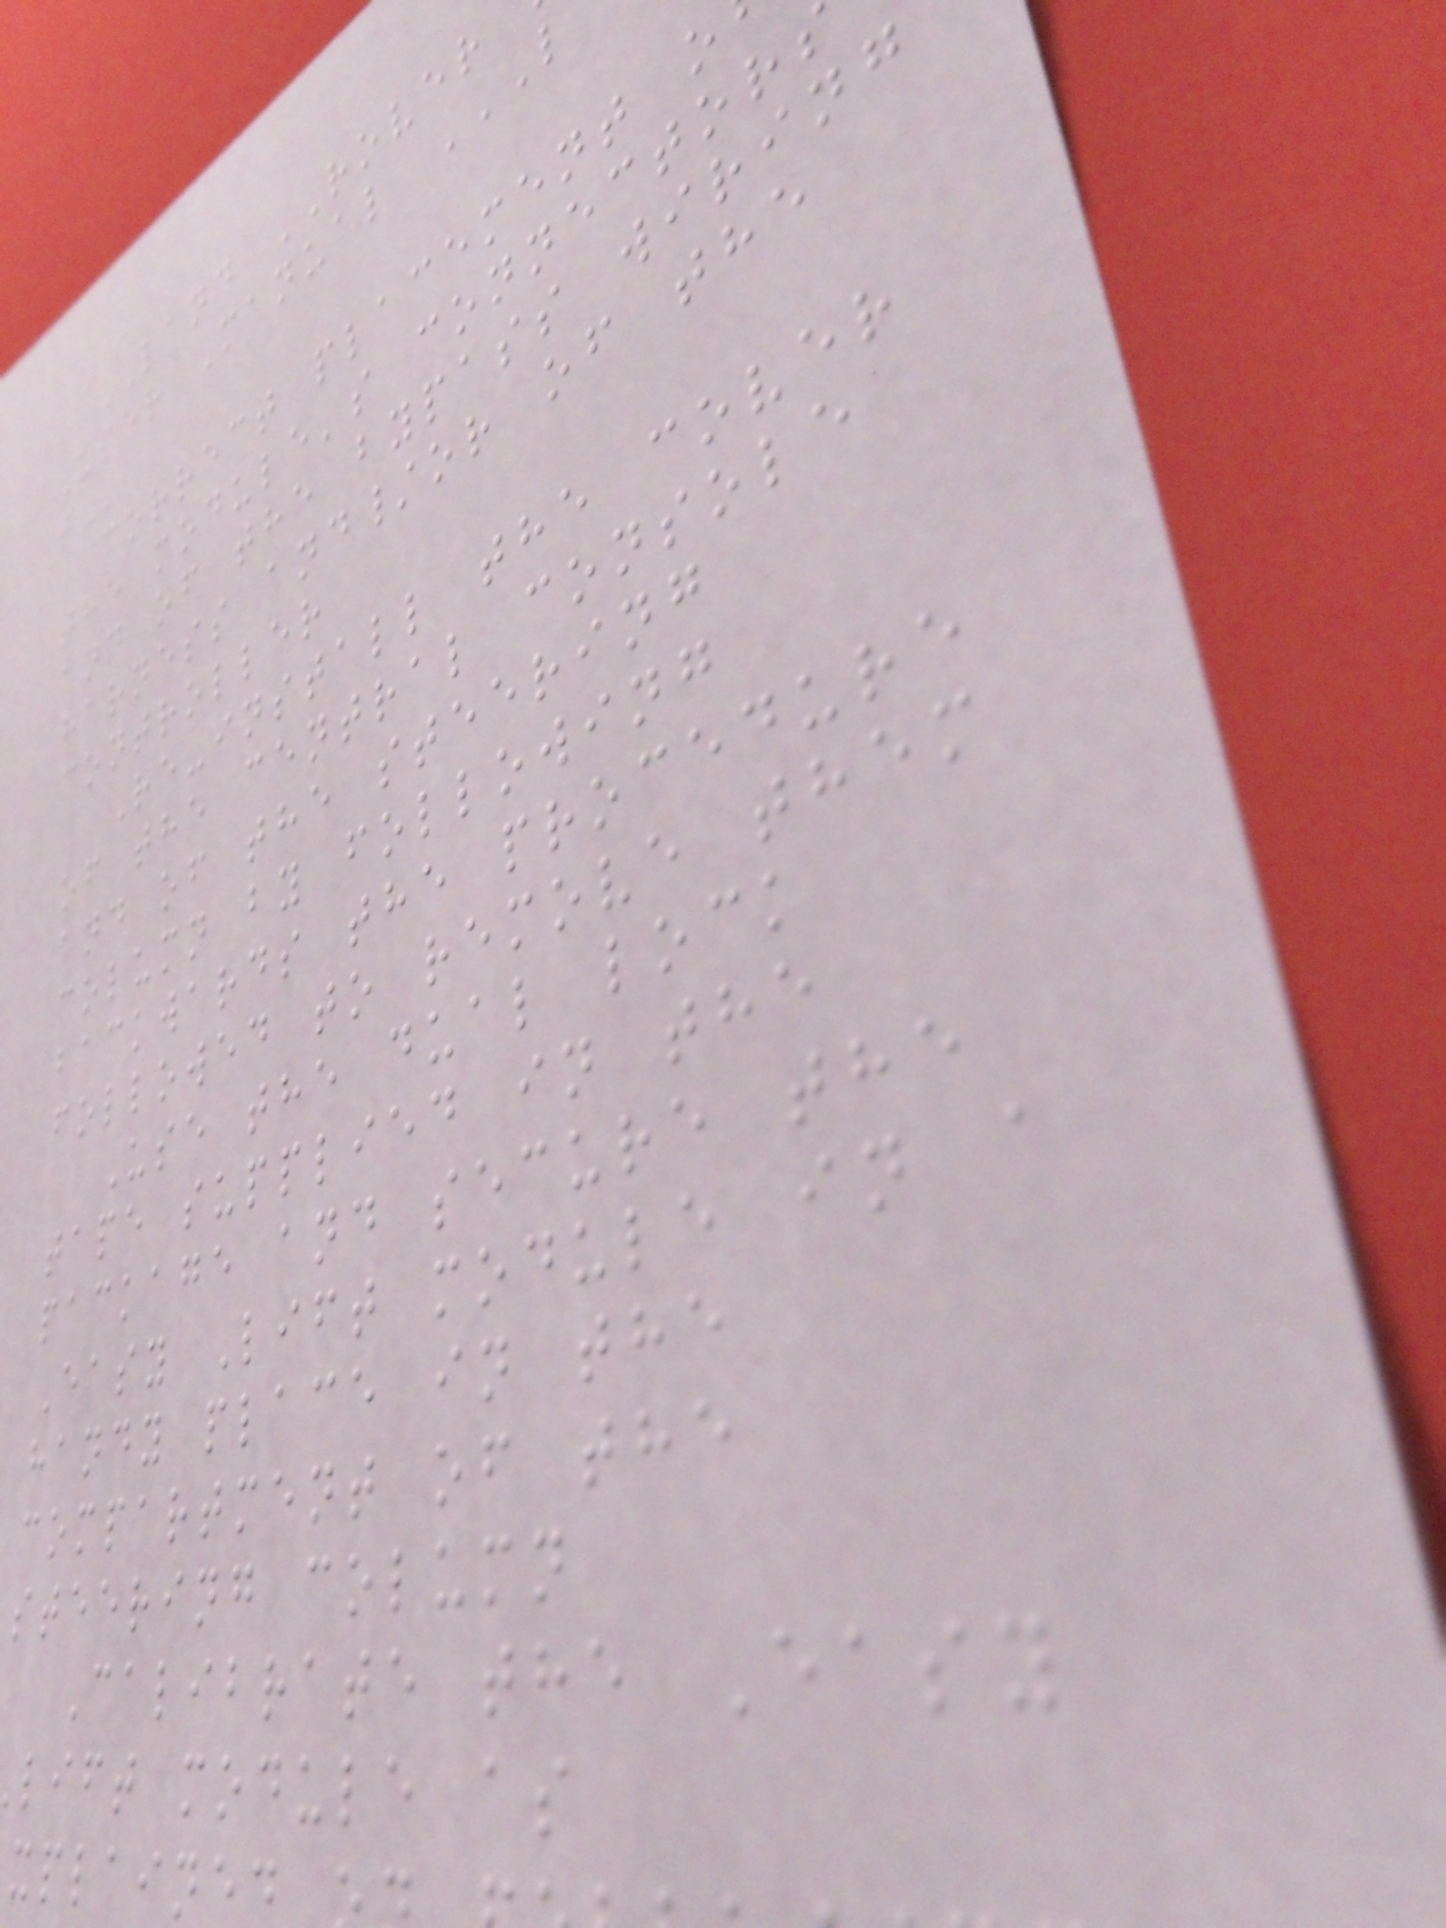LAND ROVER
correct placement o
the module's connector
and of the bypass wiring
harness and/or of the
controller
Re-install the cover
of the central console
and of the steering
column by following
backwards the procedure
followed to remove them
Use the dual lock
tape supplied in the
package and secure the
Easy Lift module in a
handy place in the
compartment of the
steering column
Calibrate the Easy
lift module as
xplained
